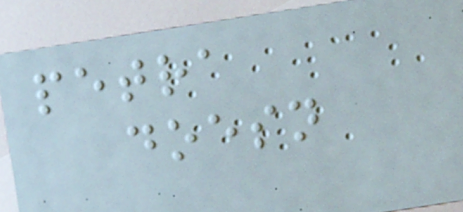petra
doesn
